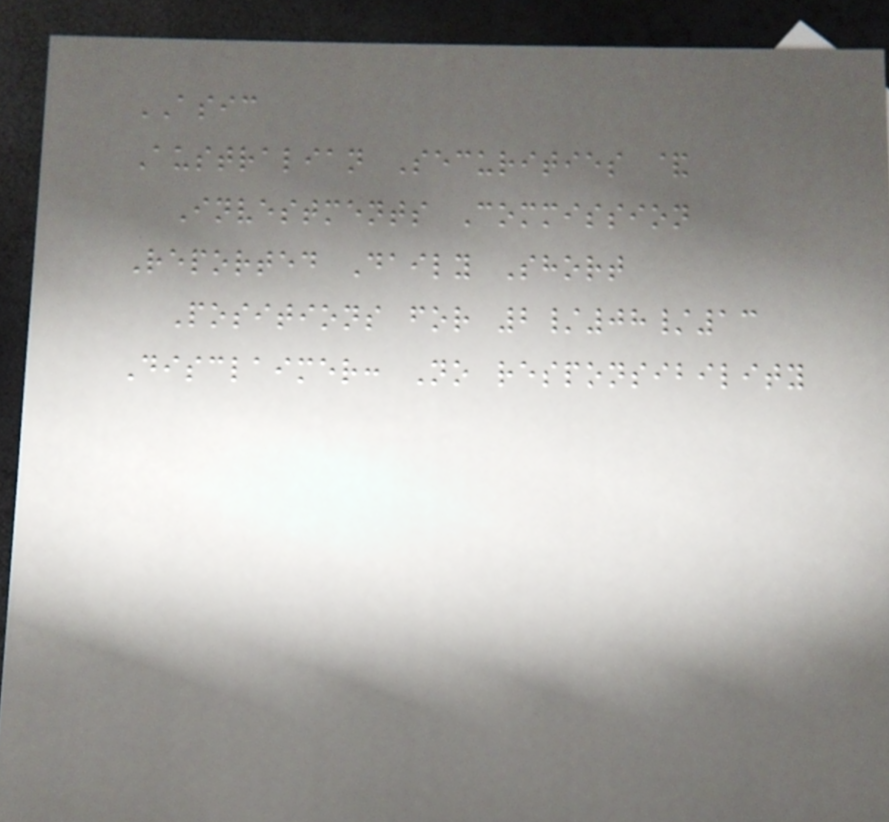ASIC
Australian Securities &
Investments Commission
Reported Daily Short
Positions for 2/08/13
Disclaimer: No responsibility
